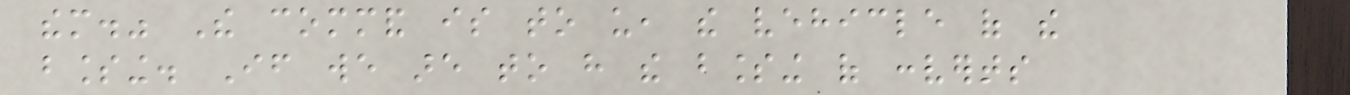them." The command is to us, the vehicle of the
blessing. If we are to have the blessing of converts
